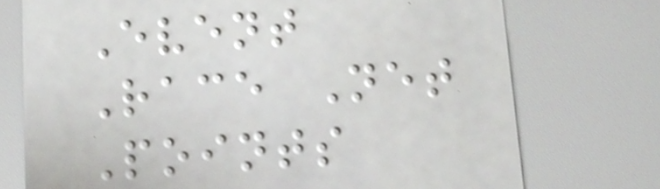Event
Race Net
Points
